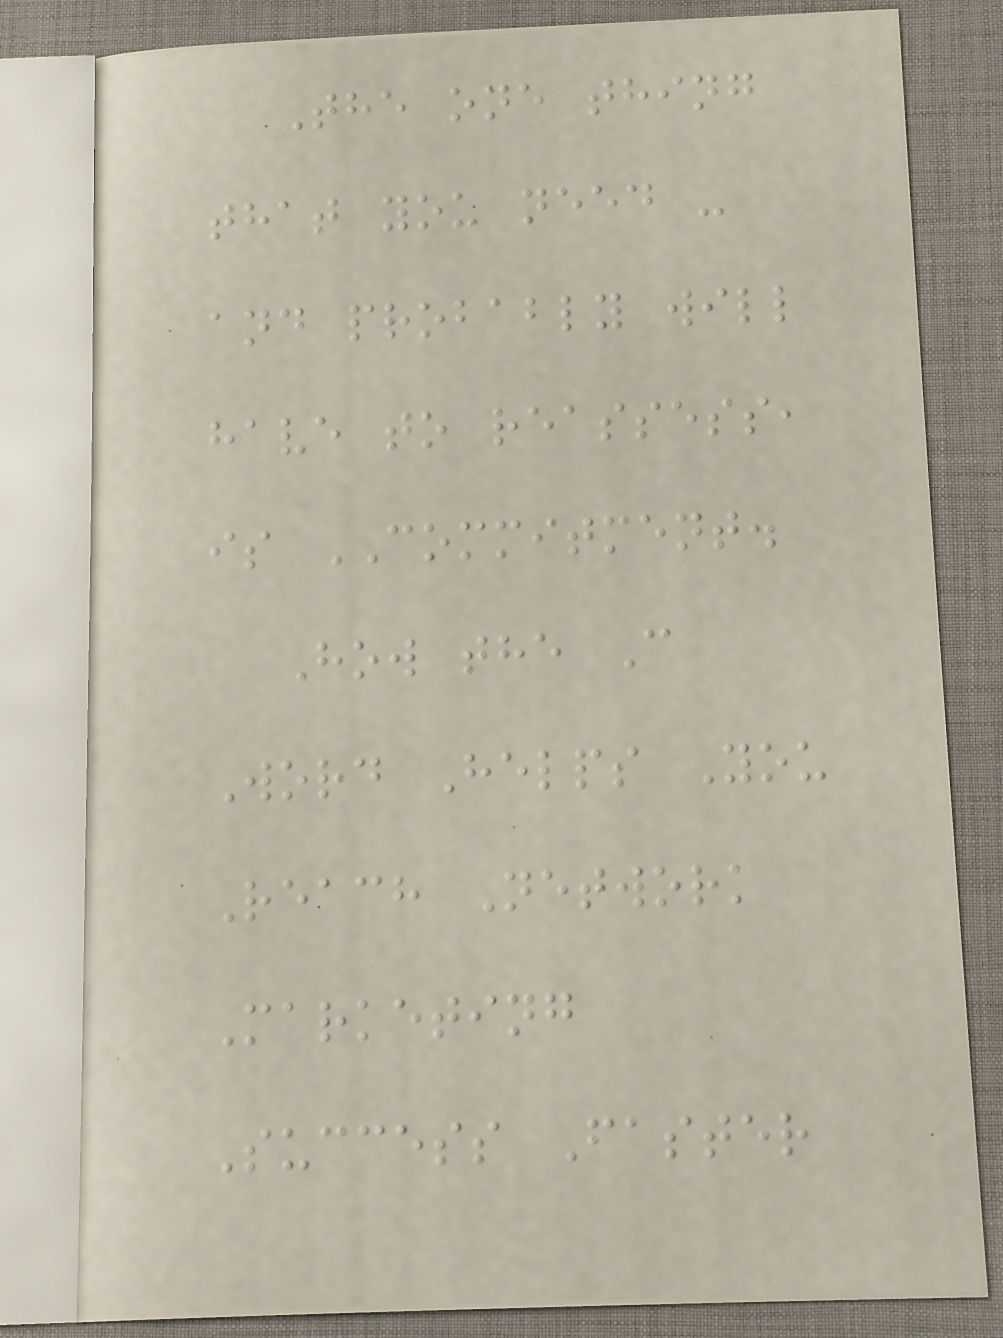The one thing
that you need -
and probably will
have to reassess,
is COMMITMENT.
How the C
Word Helps You
Reach Network
Marketing
Success Faster
